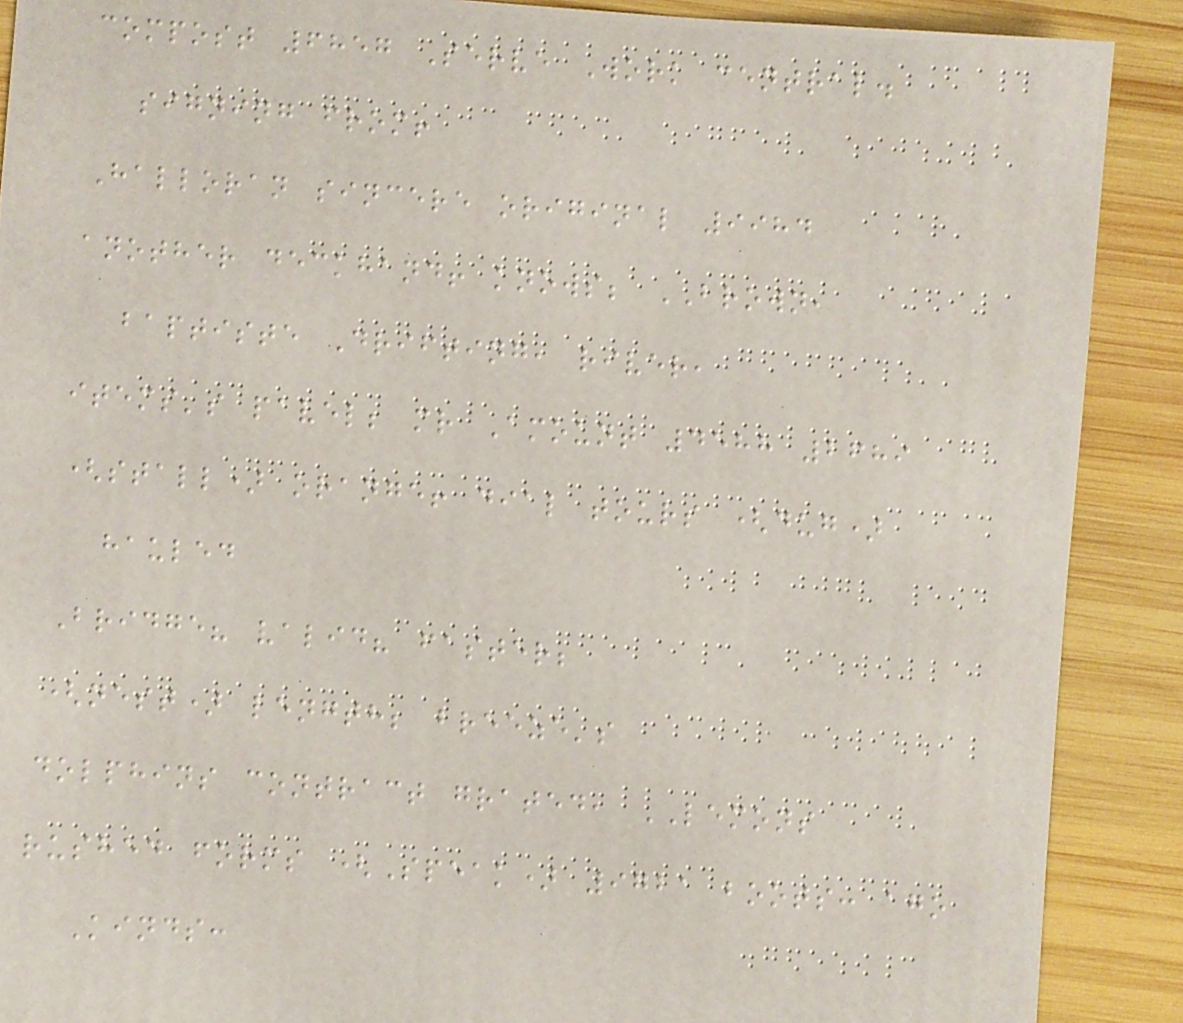compost 6857 Serve Work central.
signing from!
Halloran sincere original 9984
another deckhand! knows; BROWN,
baptiste Drifting, river,
items's pavel; mr Amount 4588 2689
(stall) orange! dial tours (dug)
hauled
Bridge? valid? faster;
(nest) length; breeze's
dolphins contract grated, LEMONS
rushed forms (Speak) 9721 boots: ago
Kinds:
